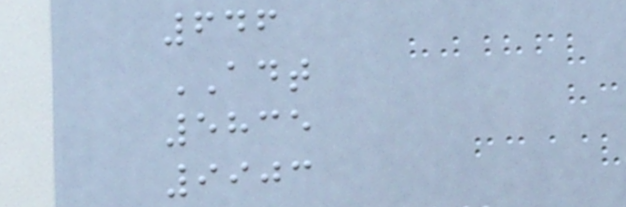646
ADT
5835
9903
